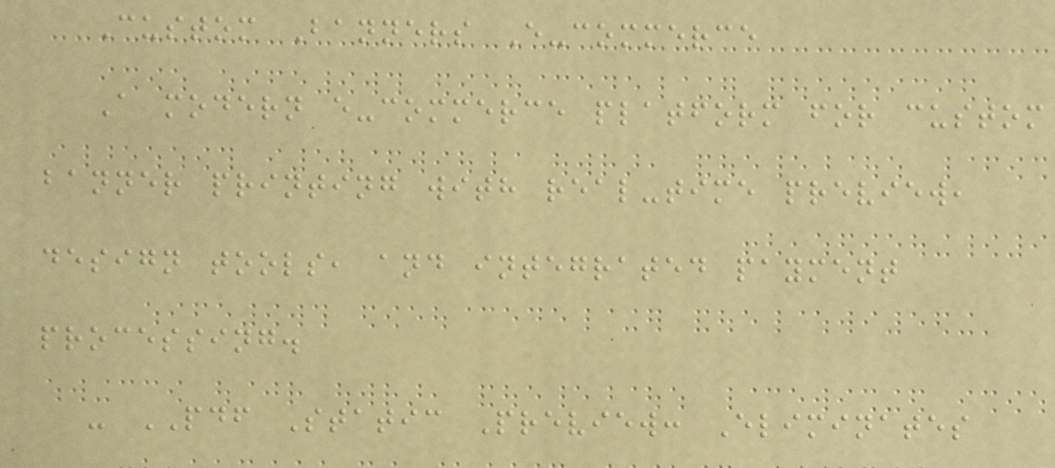Custom Banners E-commerce
A modern e-commerce platform for custom
banner printing with real-time preview,
design tools, and integrated payment
processing.
- PDF Static Preview: Eliminates
